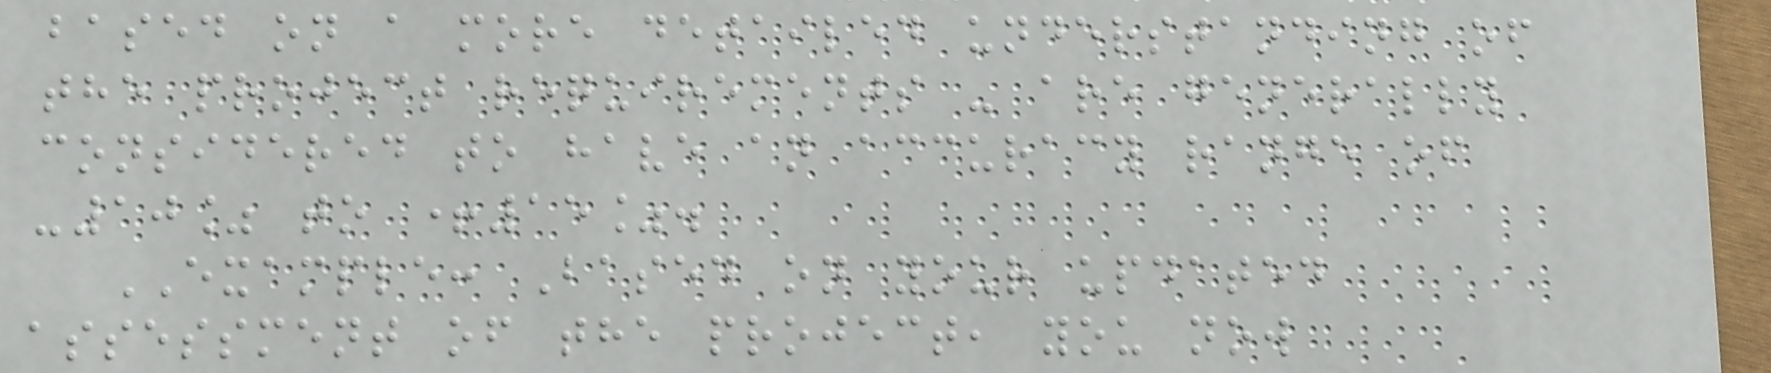based on a more detailed understanding of
the project requirements - are generally
considered to have an accuracy range of
-10% to +15%.
EXAMPLE: Based on your updated
assessment of the project, you now
